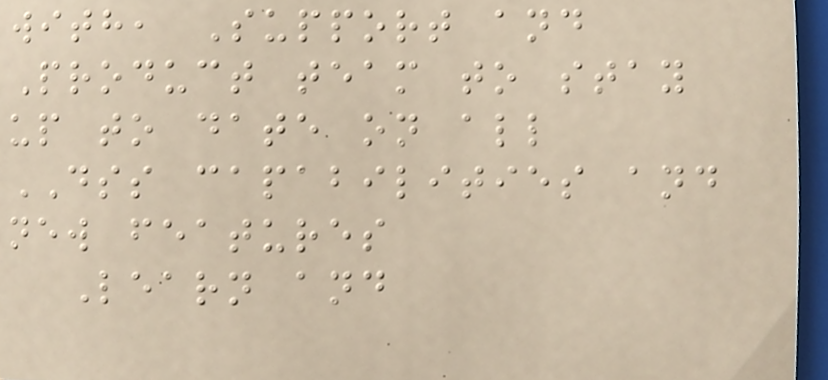with, Support and
Product team to stay
up to date on all
DSS capabilities and
new features
Learn and
